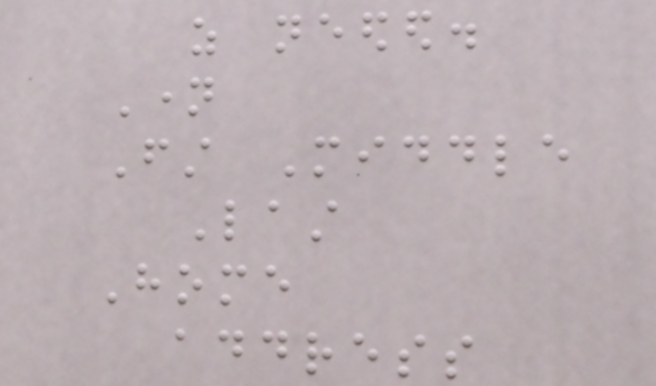as needed.
Name
First Middle
Last
Home
address
